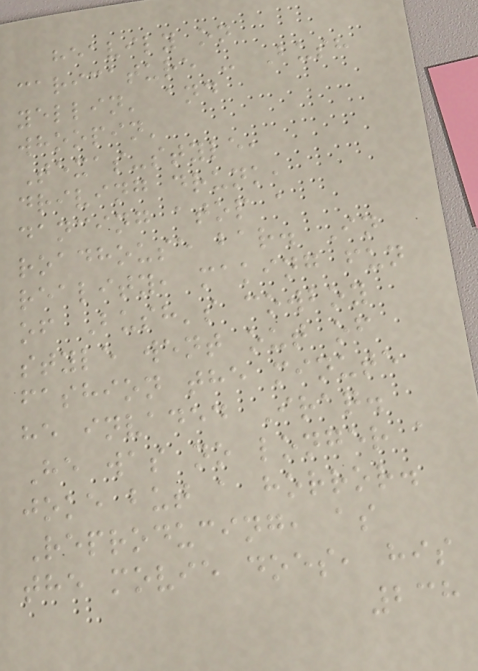heavily on
caricature - Bush
yellin' and
whoopin'
Texas-style,
driving drunk,
dancing atop a
roadhouse bar. In
reality, making fun
of Bush's cowboy
style went out of
fashion the minute
he invaded Iraq.
He was no longer a
joke but a horror.
Reproducing, as
the movie does, his
238
